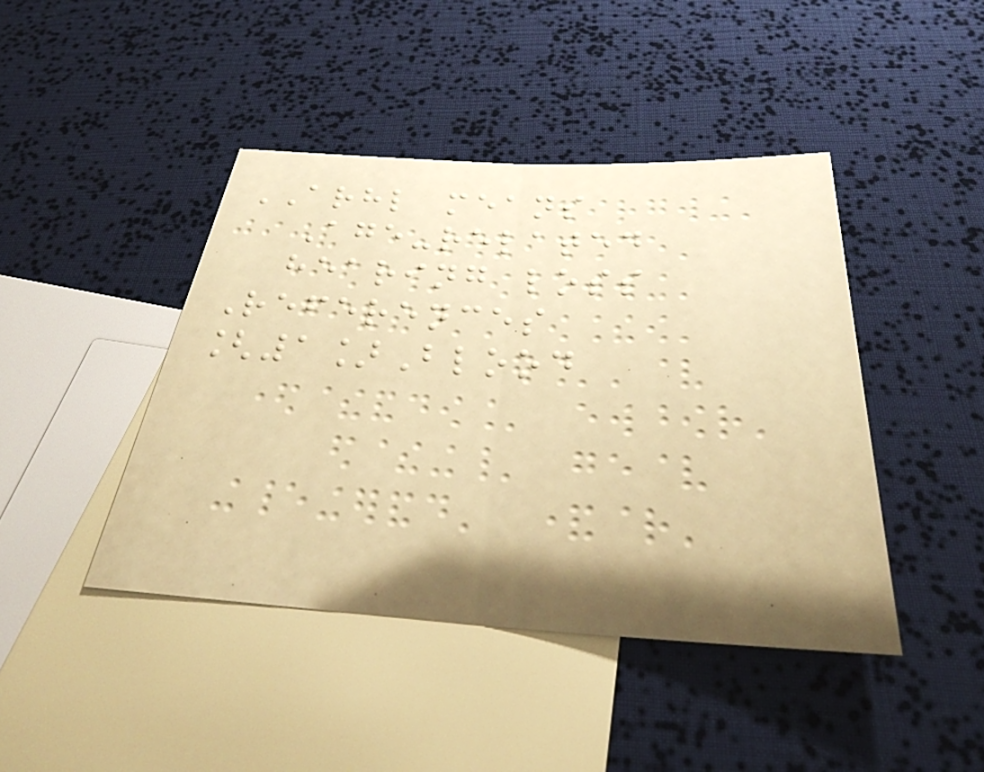ARHL means
Age-related
hearing loss
References
[1]Blood
